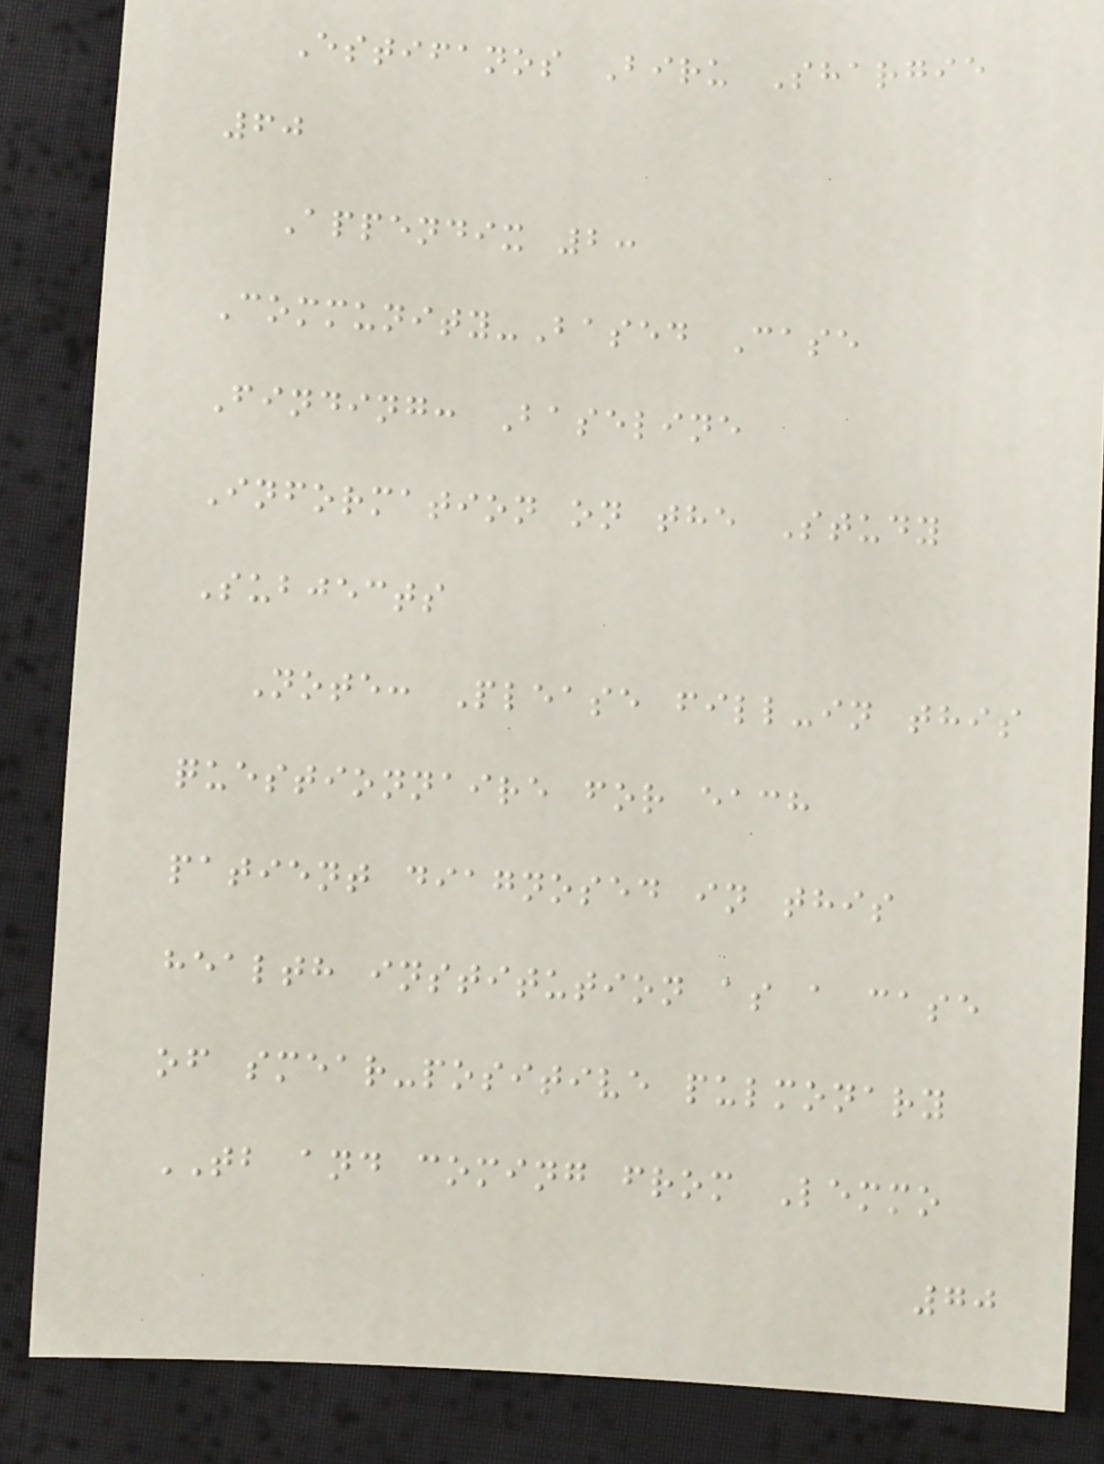Estifanos Biru Shargie
60
Appendix 2:
Community-Based Case
Finding: Baseline
Information on the Study
Subjects
Note: Please fill-in this
questionnaire for each
patient diagnosed in this
health institution as a case
of smear-positive pulmonary
TB and coming from Lemmo
70
